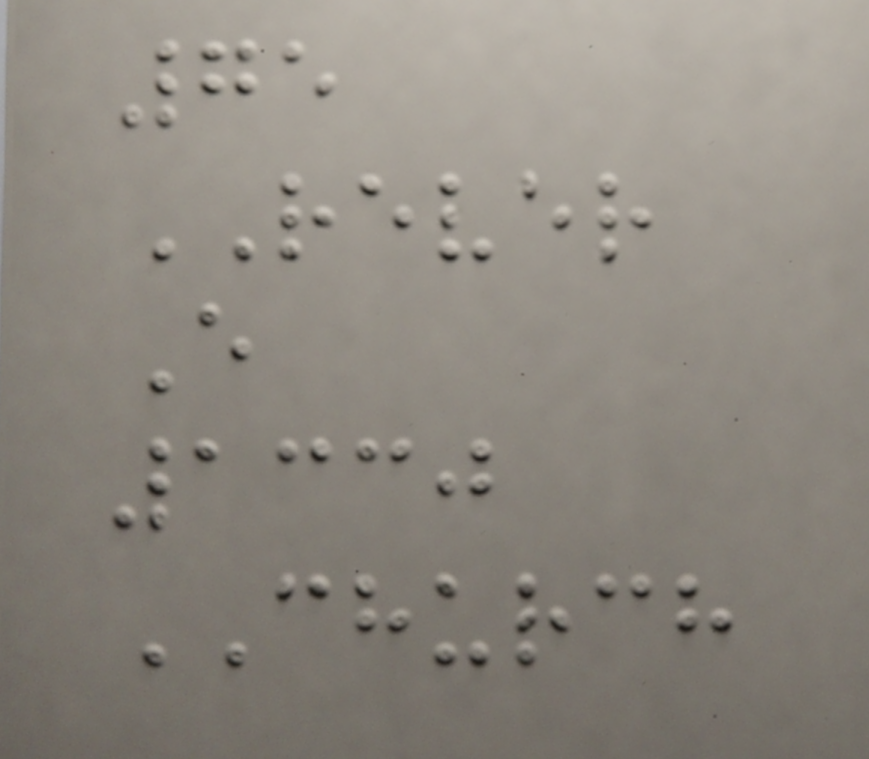75
REVER
E
1330
CHURCH
